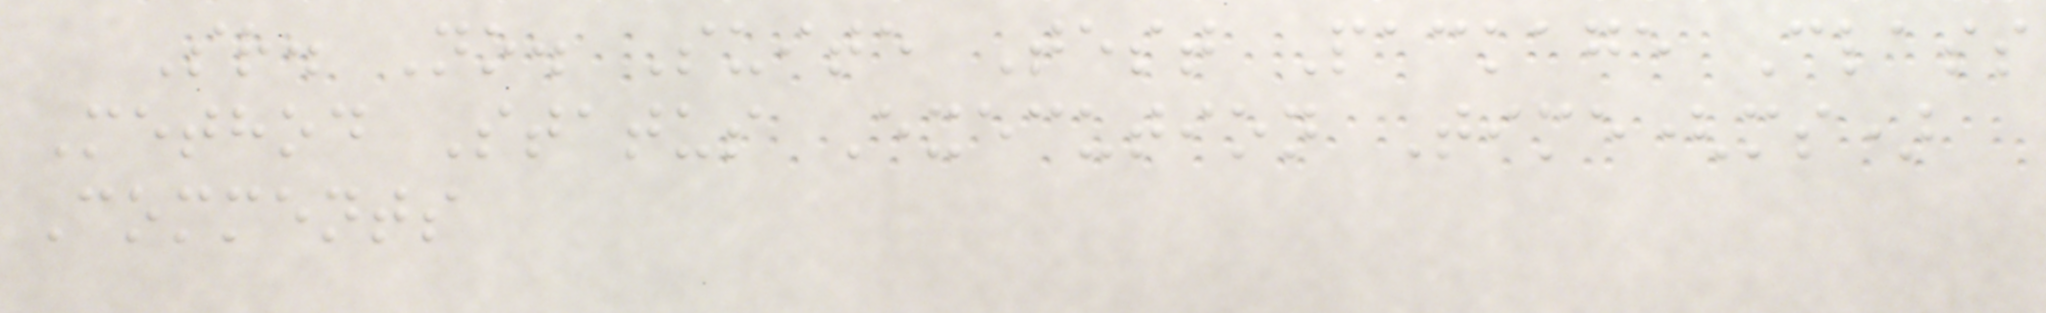Sr. No. Suite Test Package Class
Method Status Execution Time(ms)
Comments
